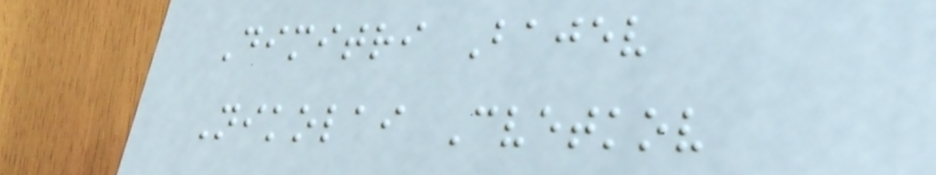Dimitri Bajev
Nikolai Cvetkov
